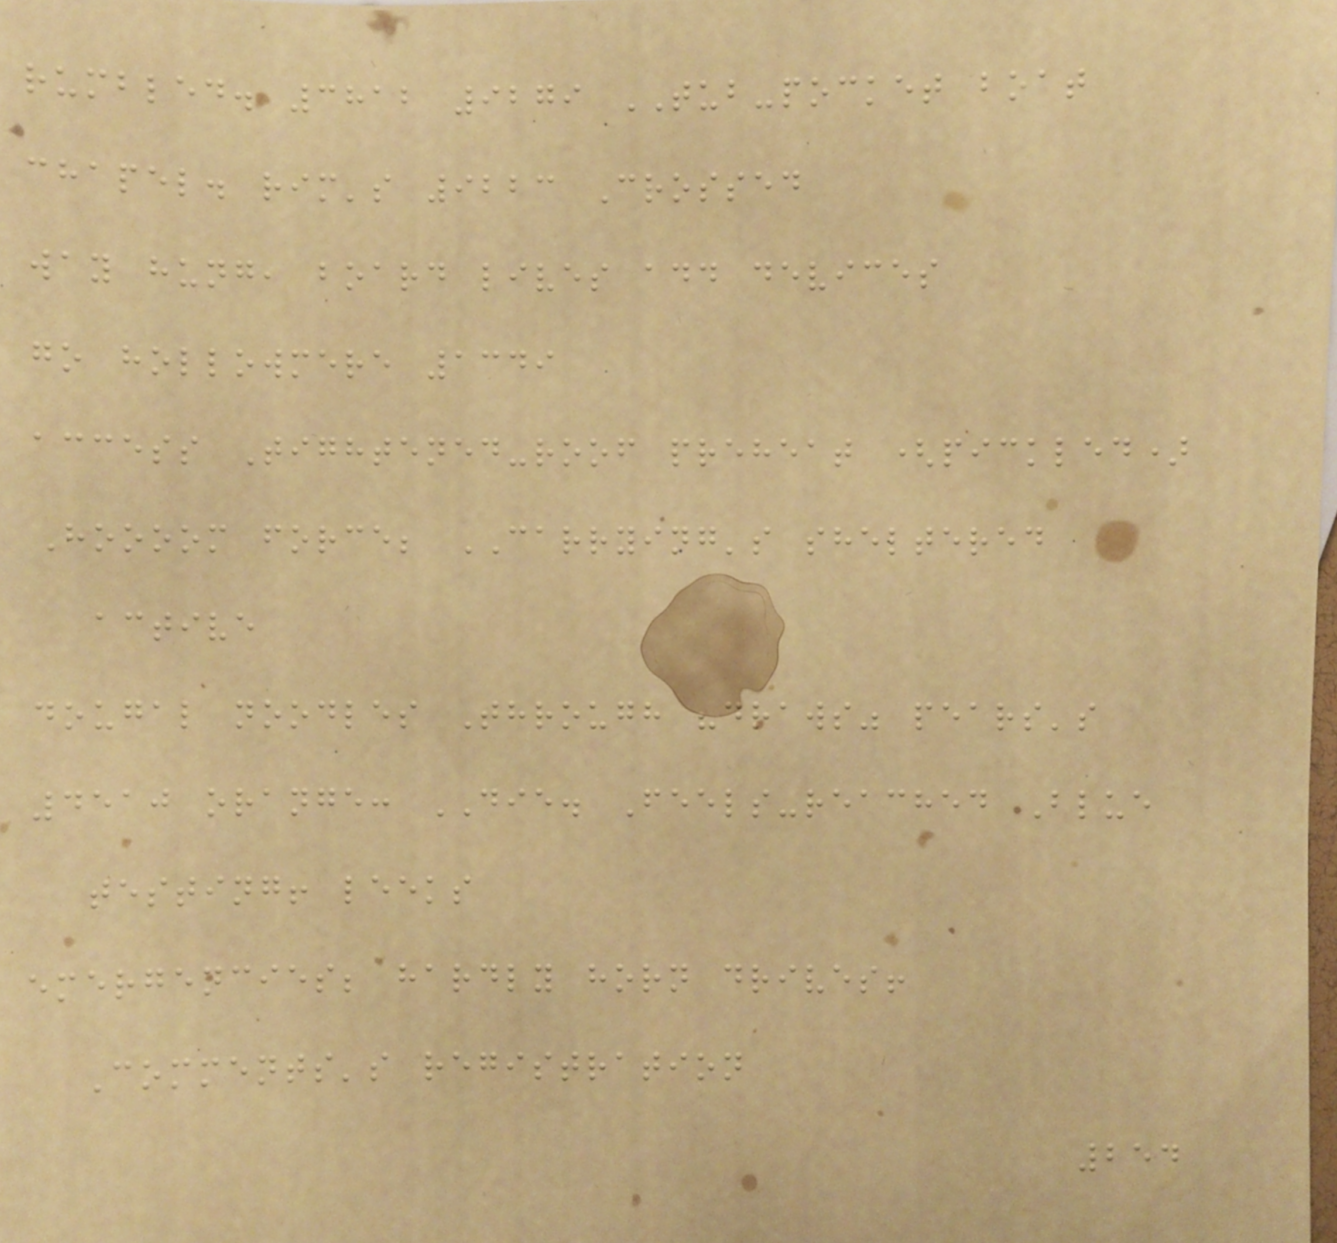rumbled. 3812 9279 TUB-pocket boat
chapel. rim's 9223 Crossed
way hung, board lives add devices
go hollowmere 1349
access Tightened-roof preheat (pickled)
Hoooom force; CARRYING's sheltered
active
dougal noodles Through "draws" pears's
4510 orange: DIE. Feels-reached Blue
testing! leeks
emergencies; hardly horn drives!
Comments's registration
254
